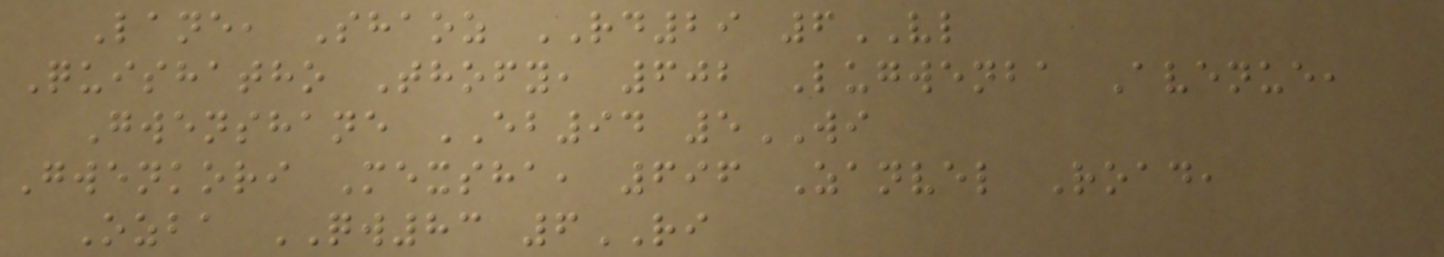Lane, Shaoz RD29 6VL
Quishatho Thofy, 602 Lugwenba Avenue,
Gwenshane EB94 5WI
Gwenkori Mexsha, 696 Zanvel Road,
Ozba QW83 6RI
